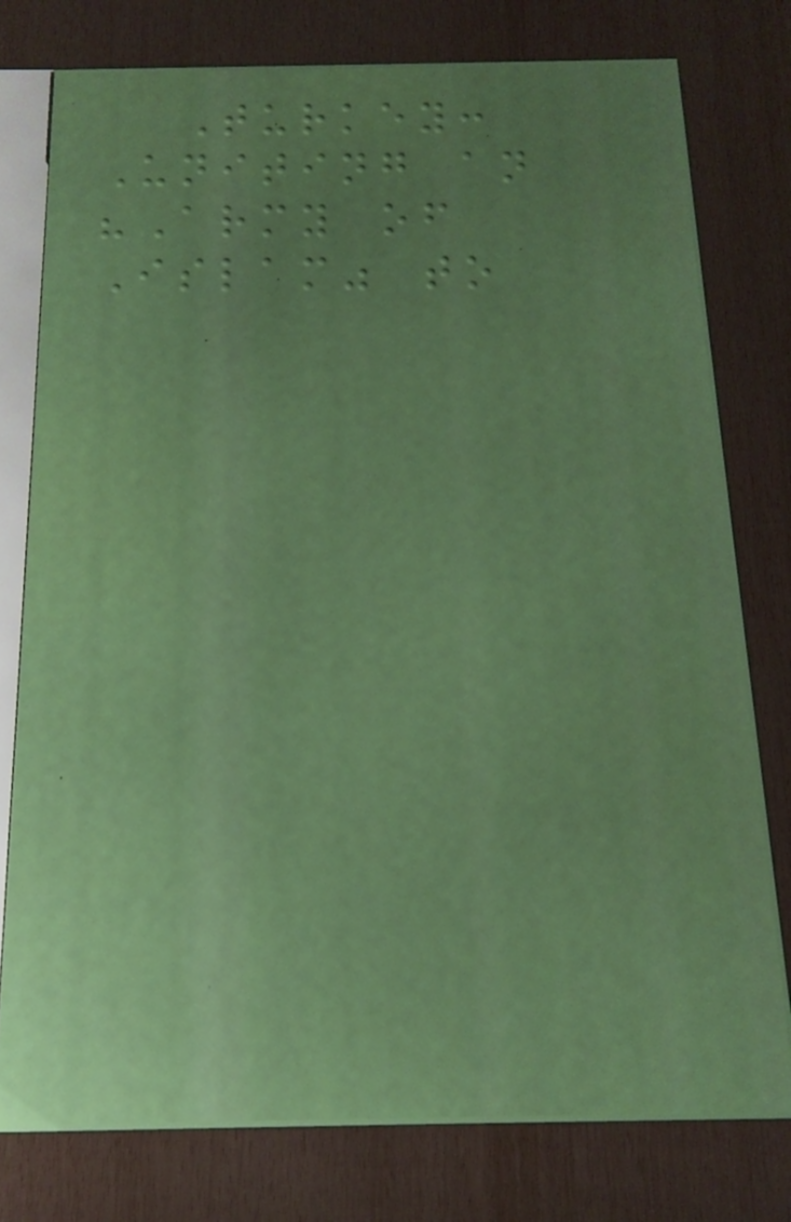Turkey:
Uniting an
"Army of
Islam" to
